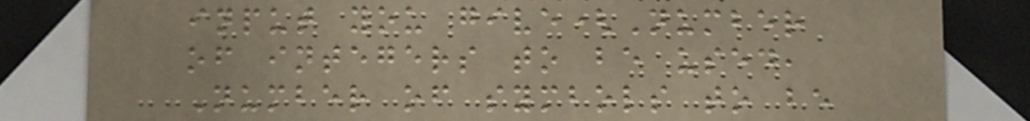input you give(Number
of integers to be used,
Number of symbols to be
